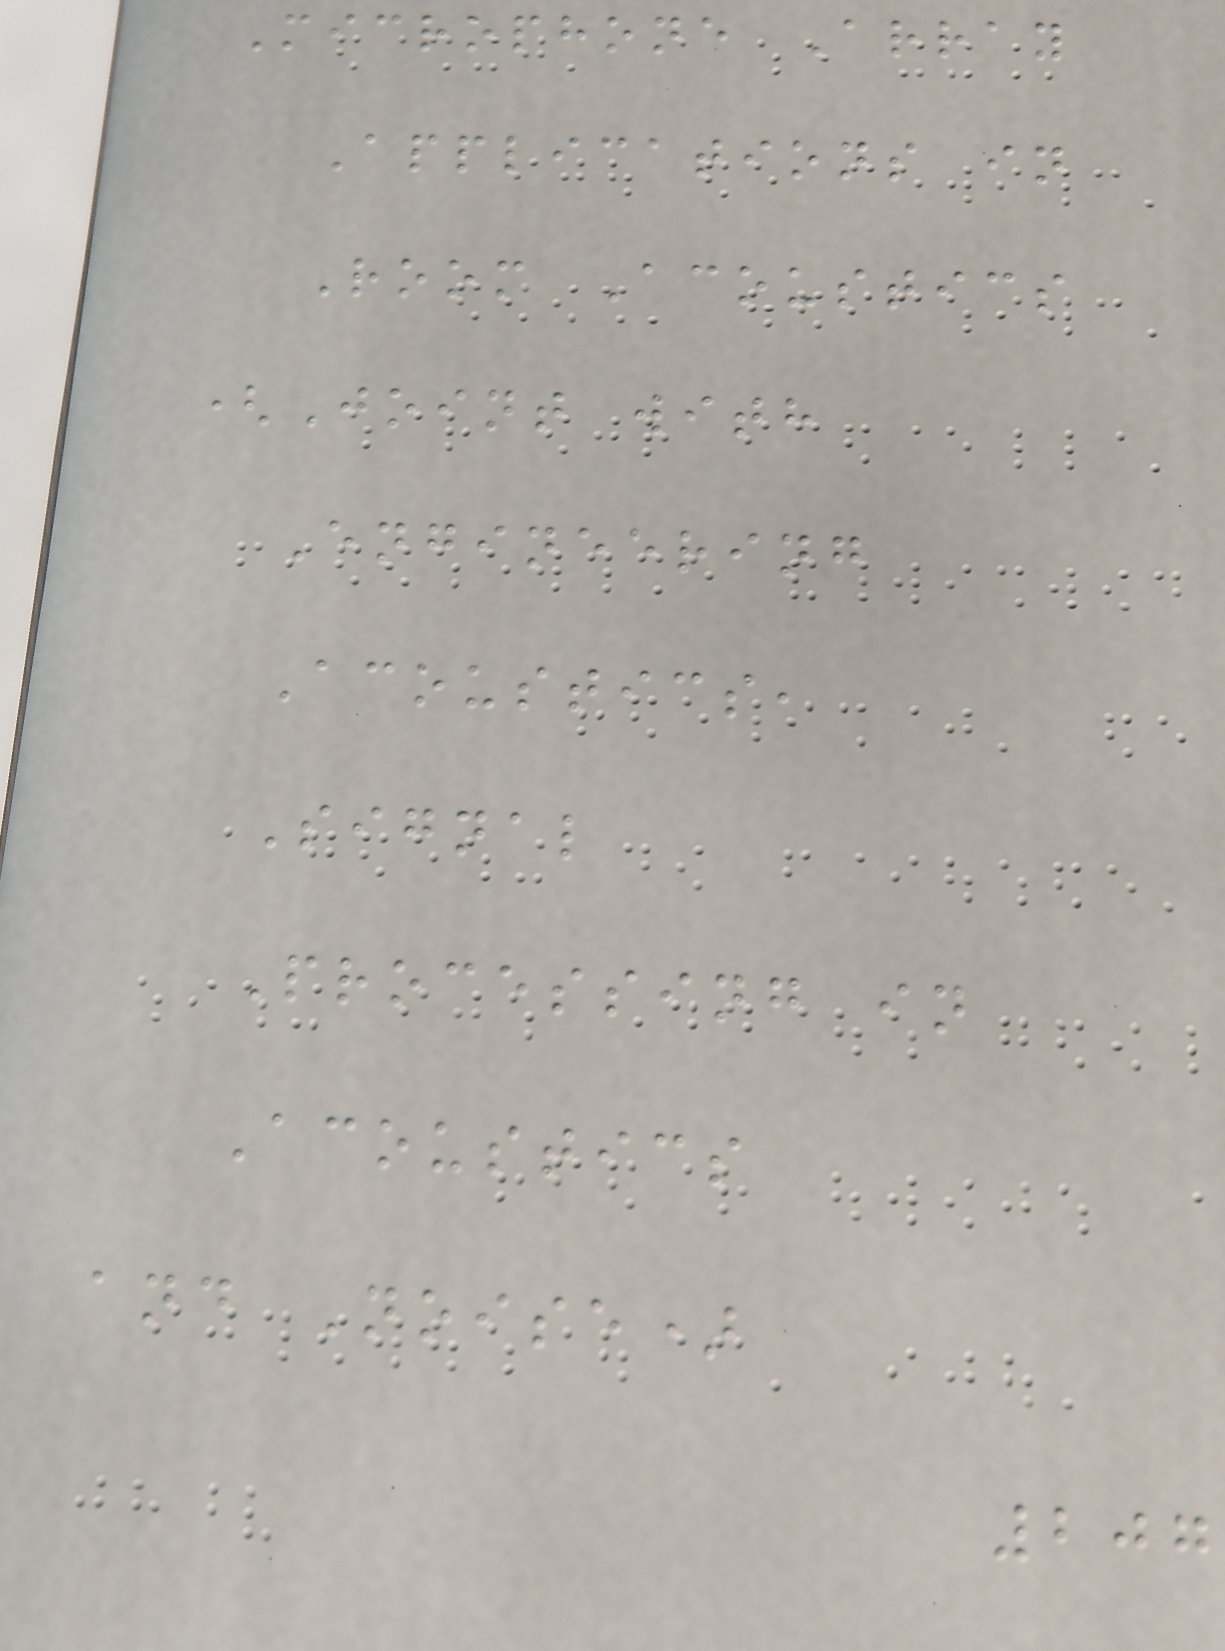Microphone Array
Applications in
Room Acoustics
(Joint with
Engineering
Acoustics,
Signal
Processing in
Acoustics
and Noise)
207
